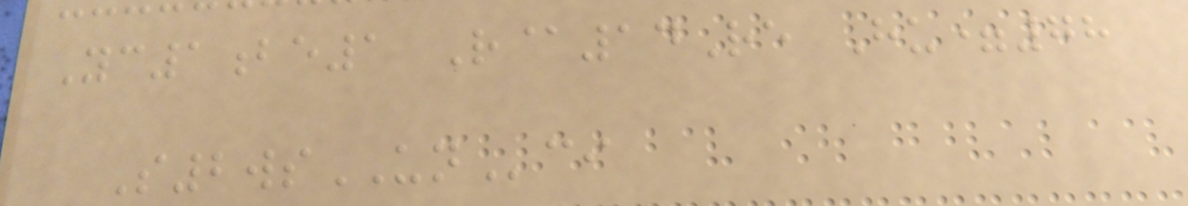Yc1be1 R@14Re Hu=78
S2wsUNci
